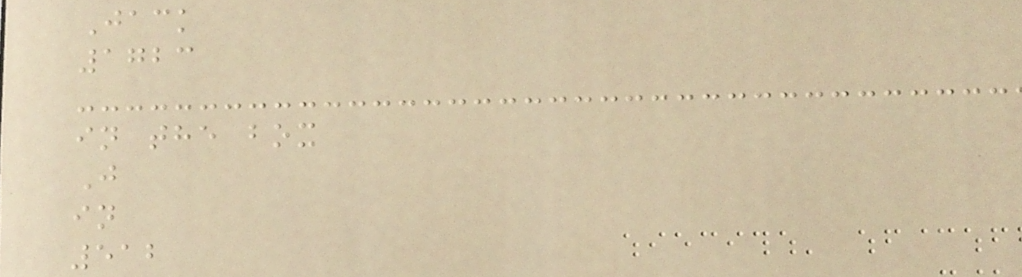Jack
1723
in the box
J
in
512
